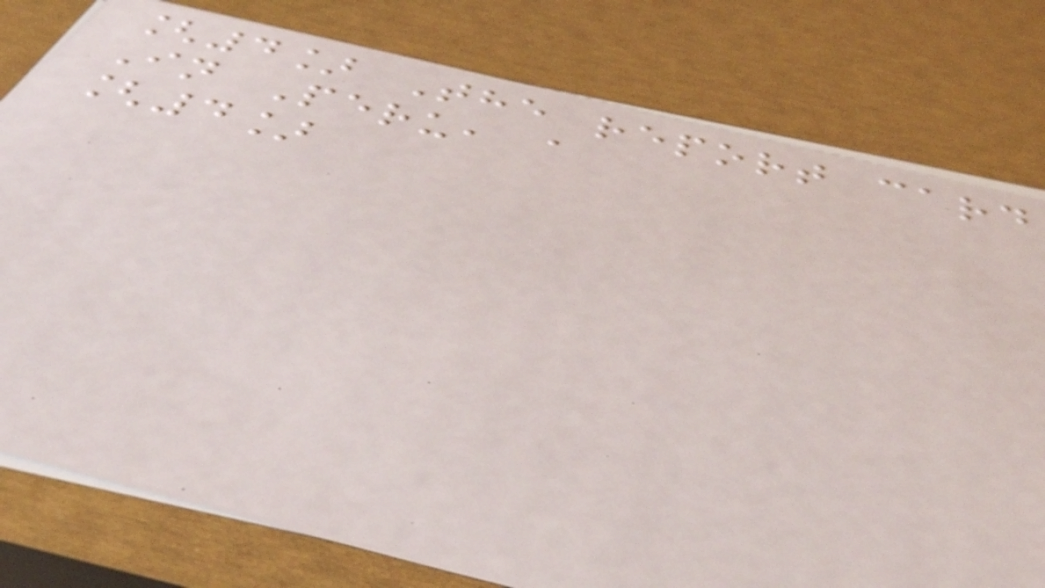[4] The report card
In Peru, a
[4]
